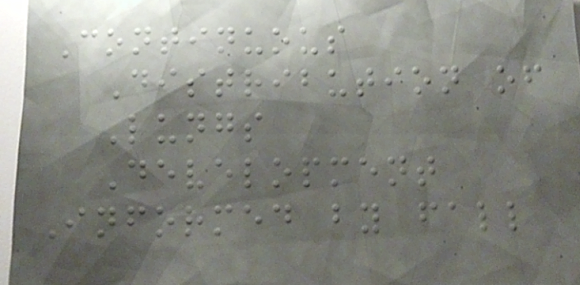Continuous
Distribution of
Lungs
Development
Informed by fall
